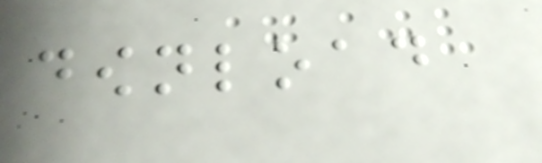download
